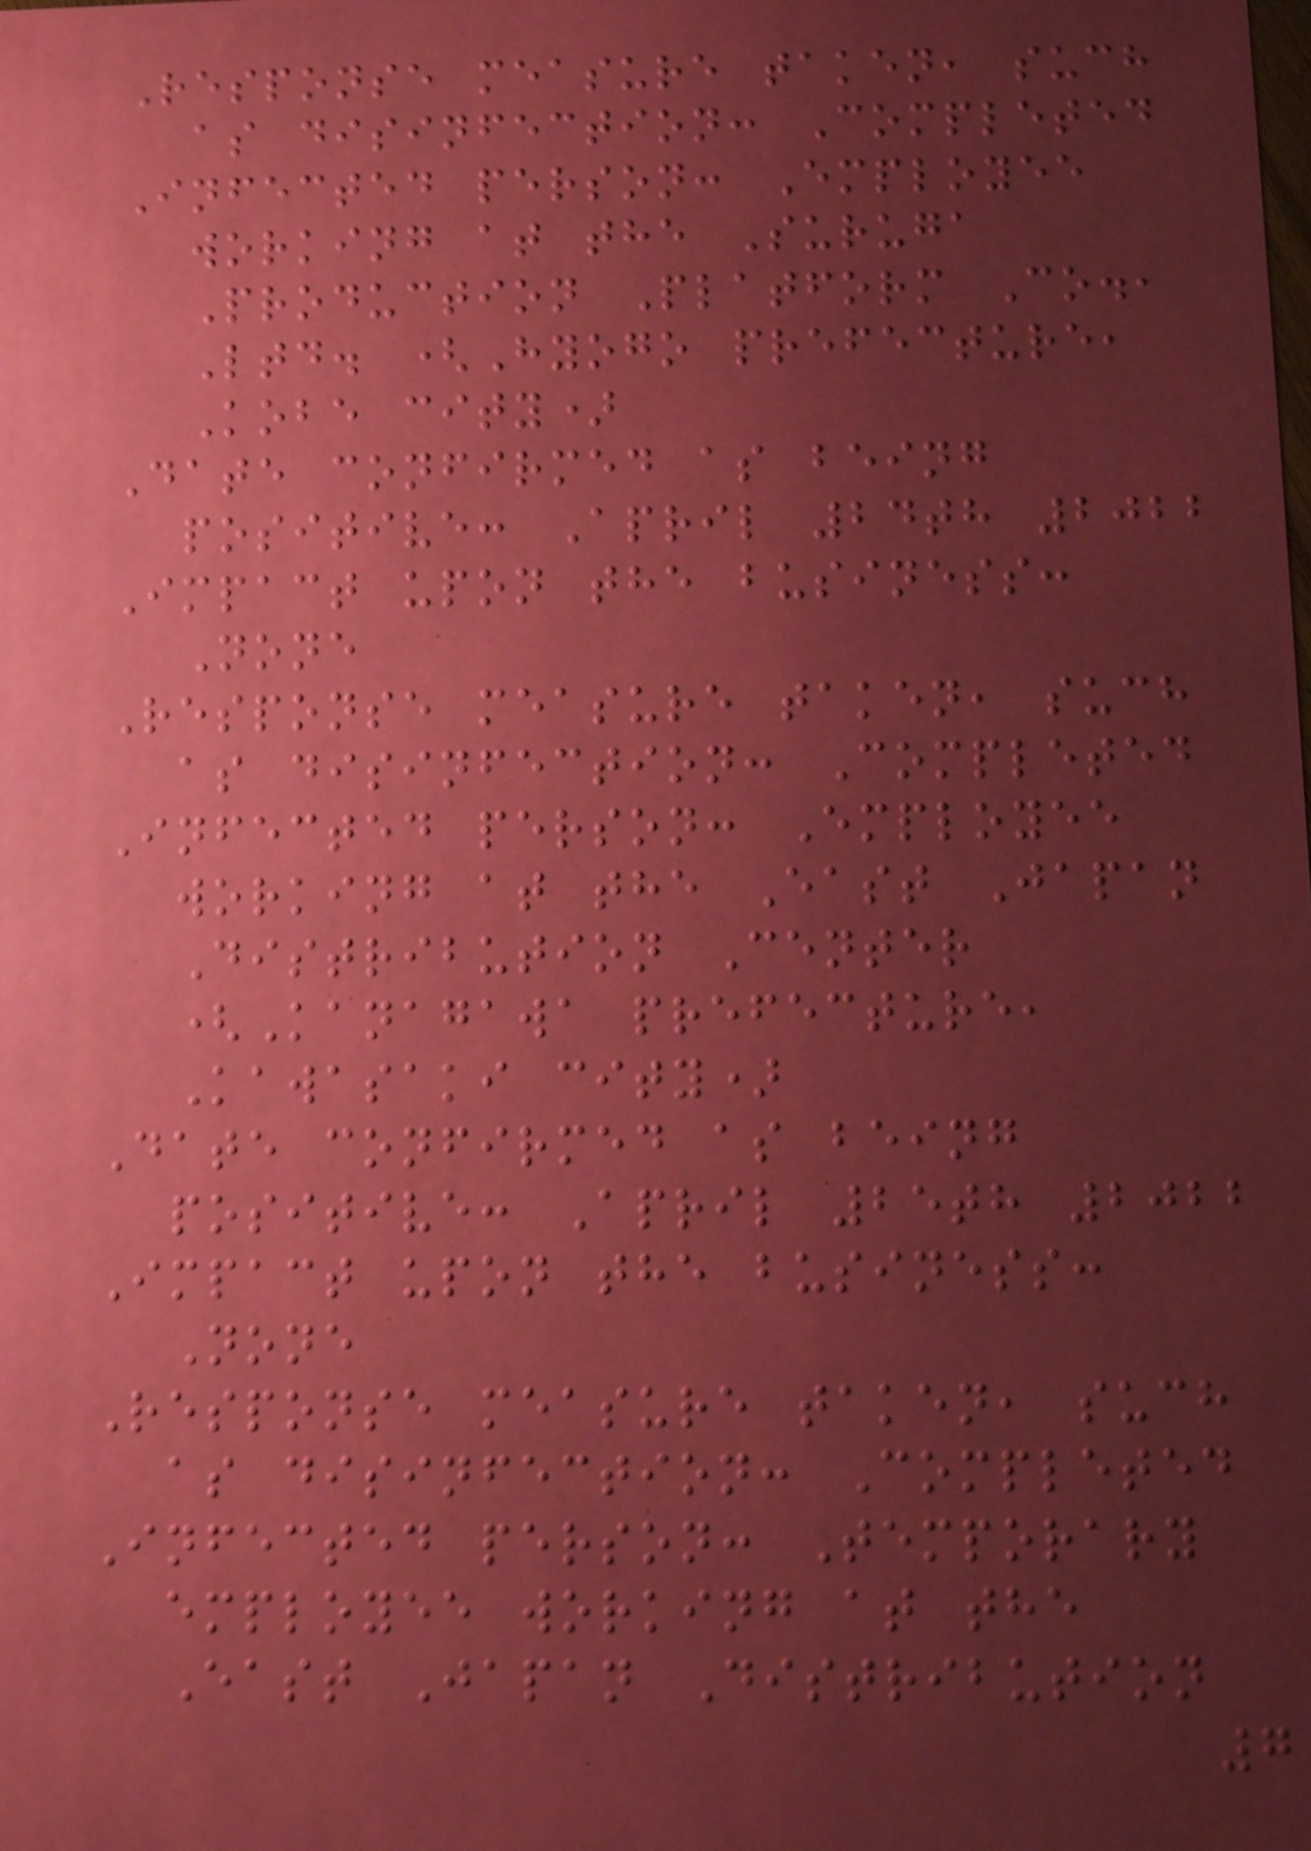Response measure taken, such
as disinfection: Completed
Infected person: Employee
working at the Suruga
Production Platform Co.,
Ltd. (Hyogo prefecture,
Kobe city)
Date confirmed as being
positive: April 24th 2022
Impact upon the business:
None
Response measure taken, such
as disinfection: Completed
Infected person: Employee
working at the East Japan
Distribution Center
(Kanagawa prefecture,
Kawasaki city)
Date confirmed as being
positive: April 25th 2022
Impact upon the business:
None
Response measure taken, such
as disinfection: Completed
Infected person: Temporary
employee working at the
East Japan Distribution
7
